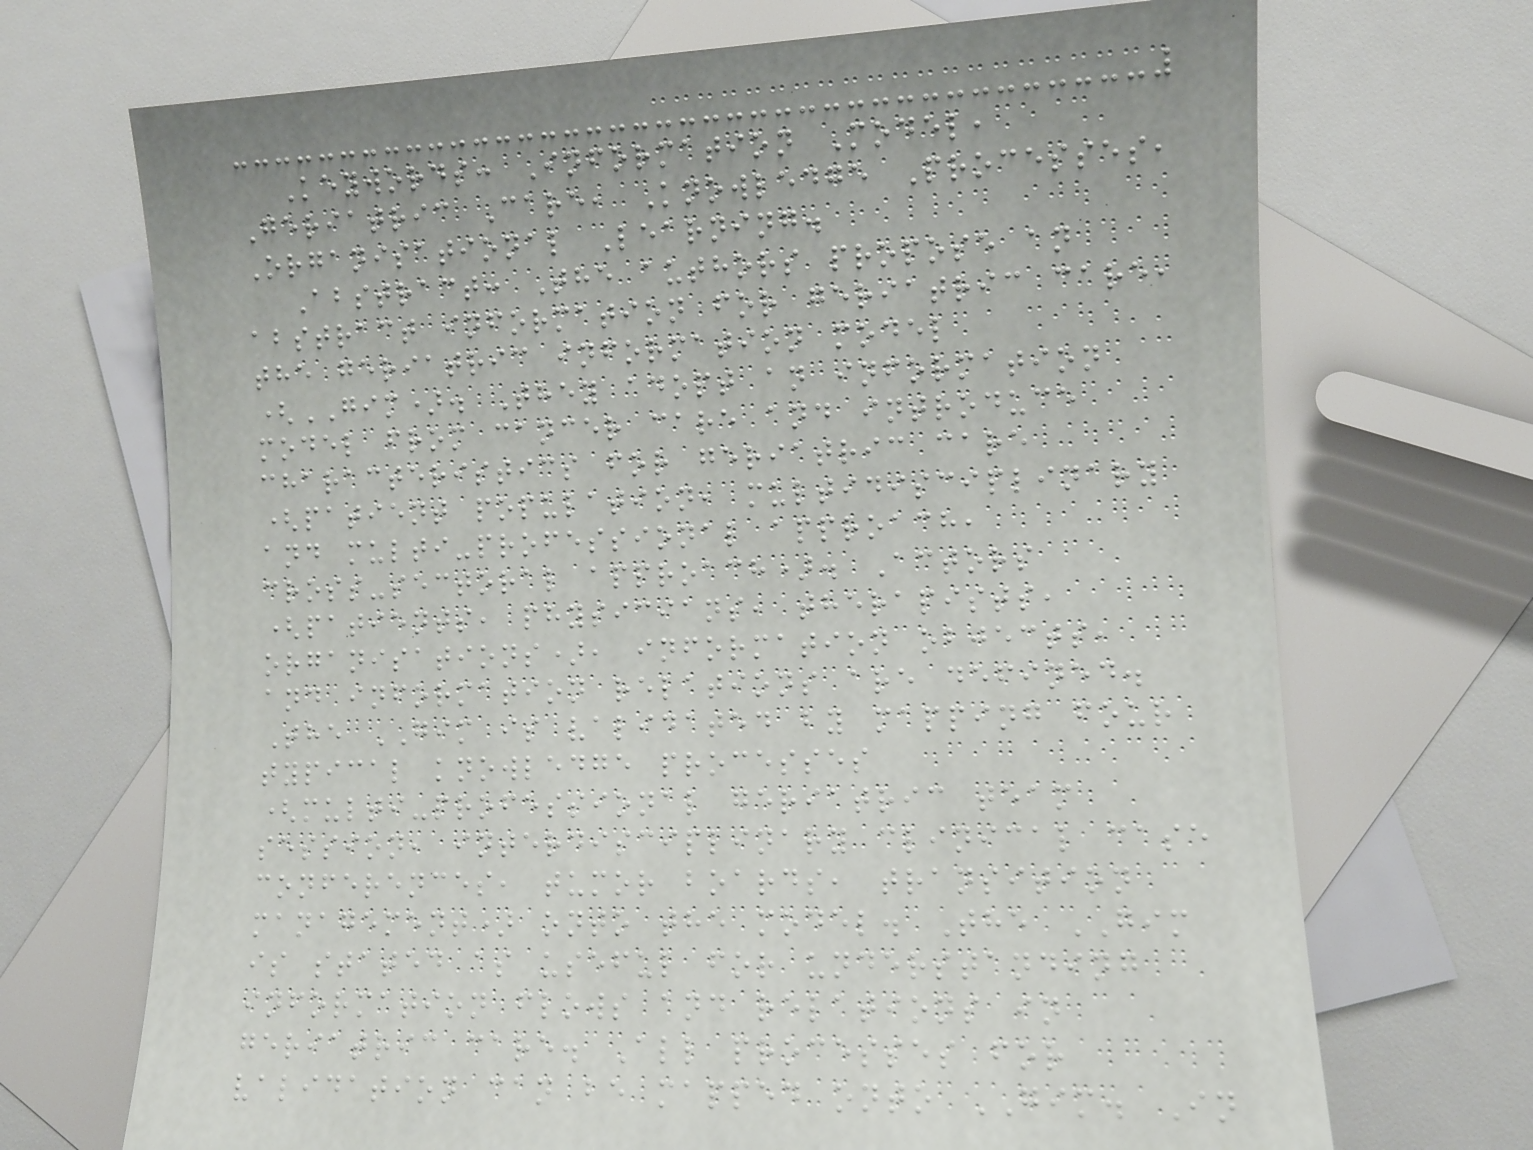Keywords: Information Model,
Geriatric Care, Knowledge Processes,
Organisational Learning.
Abstract: The authors propose an
abstract information for geriatric care,
the geriatric information model
(GIM). They adopt an information
model from cancer care and introduce
characteristics for geriatric care
(patient population, multidisciplinary
and multi-professional approach,
cross-sectoral approach). Actors
(patients, physicians, therapists,
organisations), information objects,
and information relations are defined.
The GIM is validated by mapping four
typical knowledge processes
(multi-professional geriatric team
session, interdisciplinary clinical case
conferences, tumor boards, transition
management) onto the model. The GIM
is stated as useful for understanding
information flows and relations in
geriatric care. All processes for
validation can be mapped onto GIM. In
